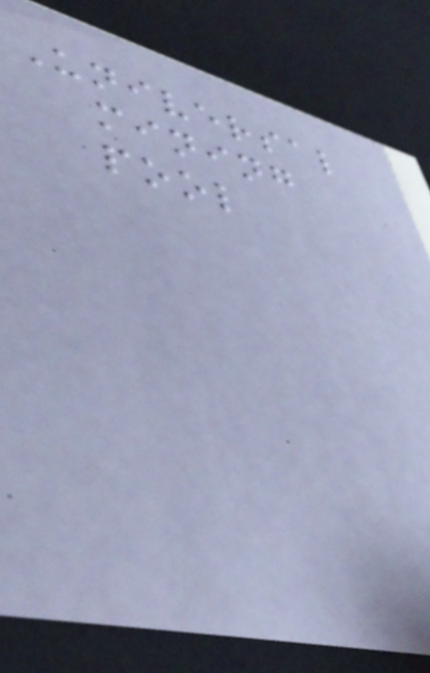Universal
mining
pool
